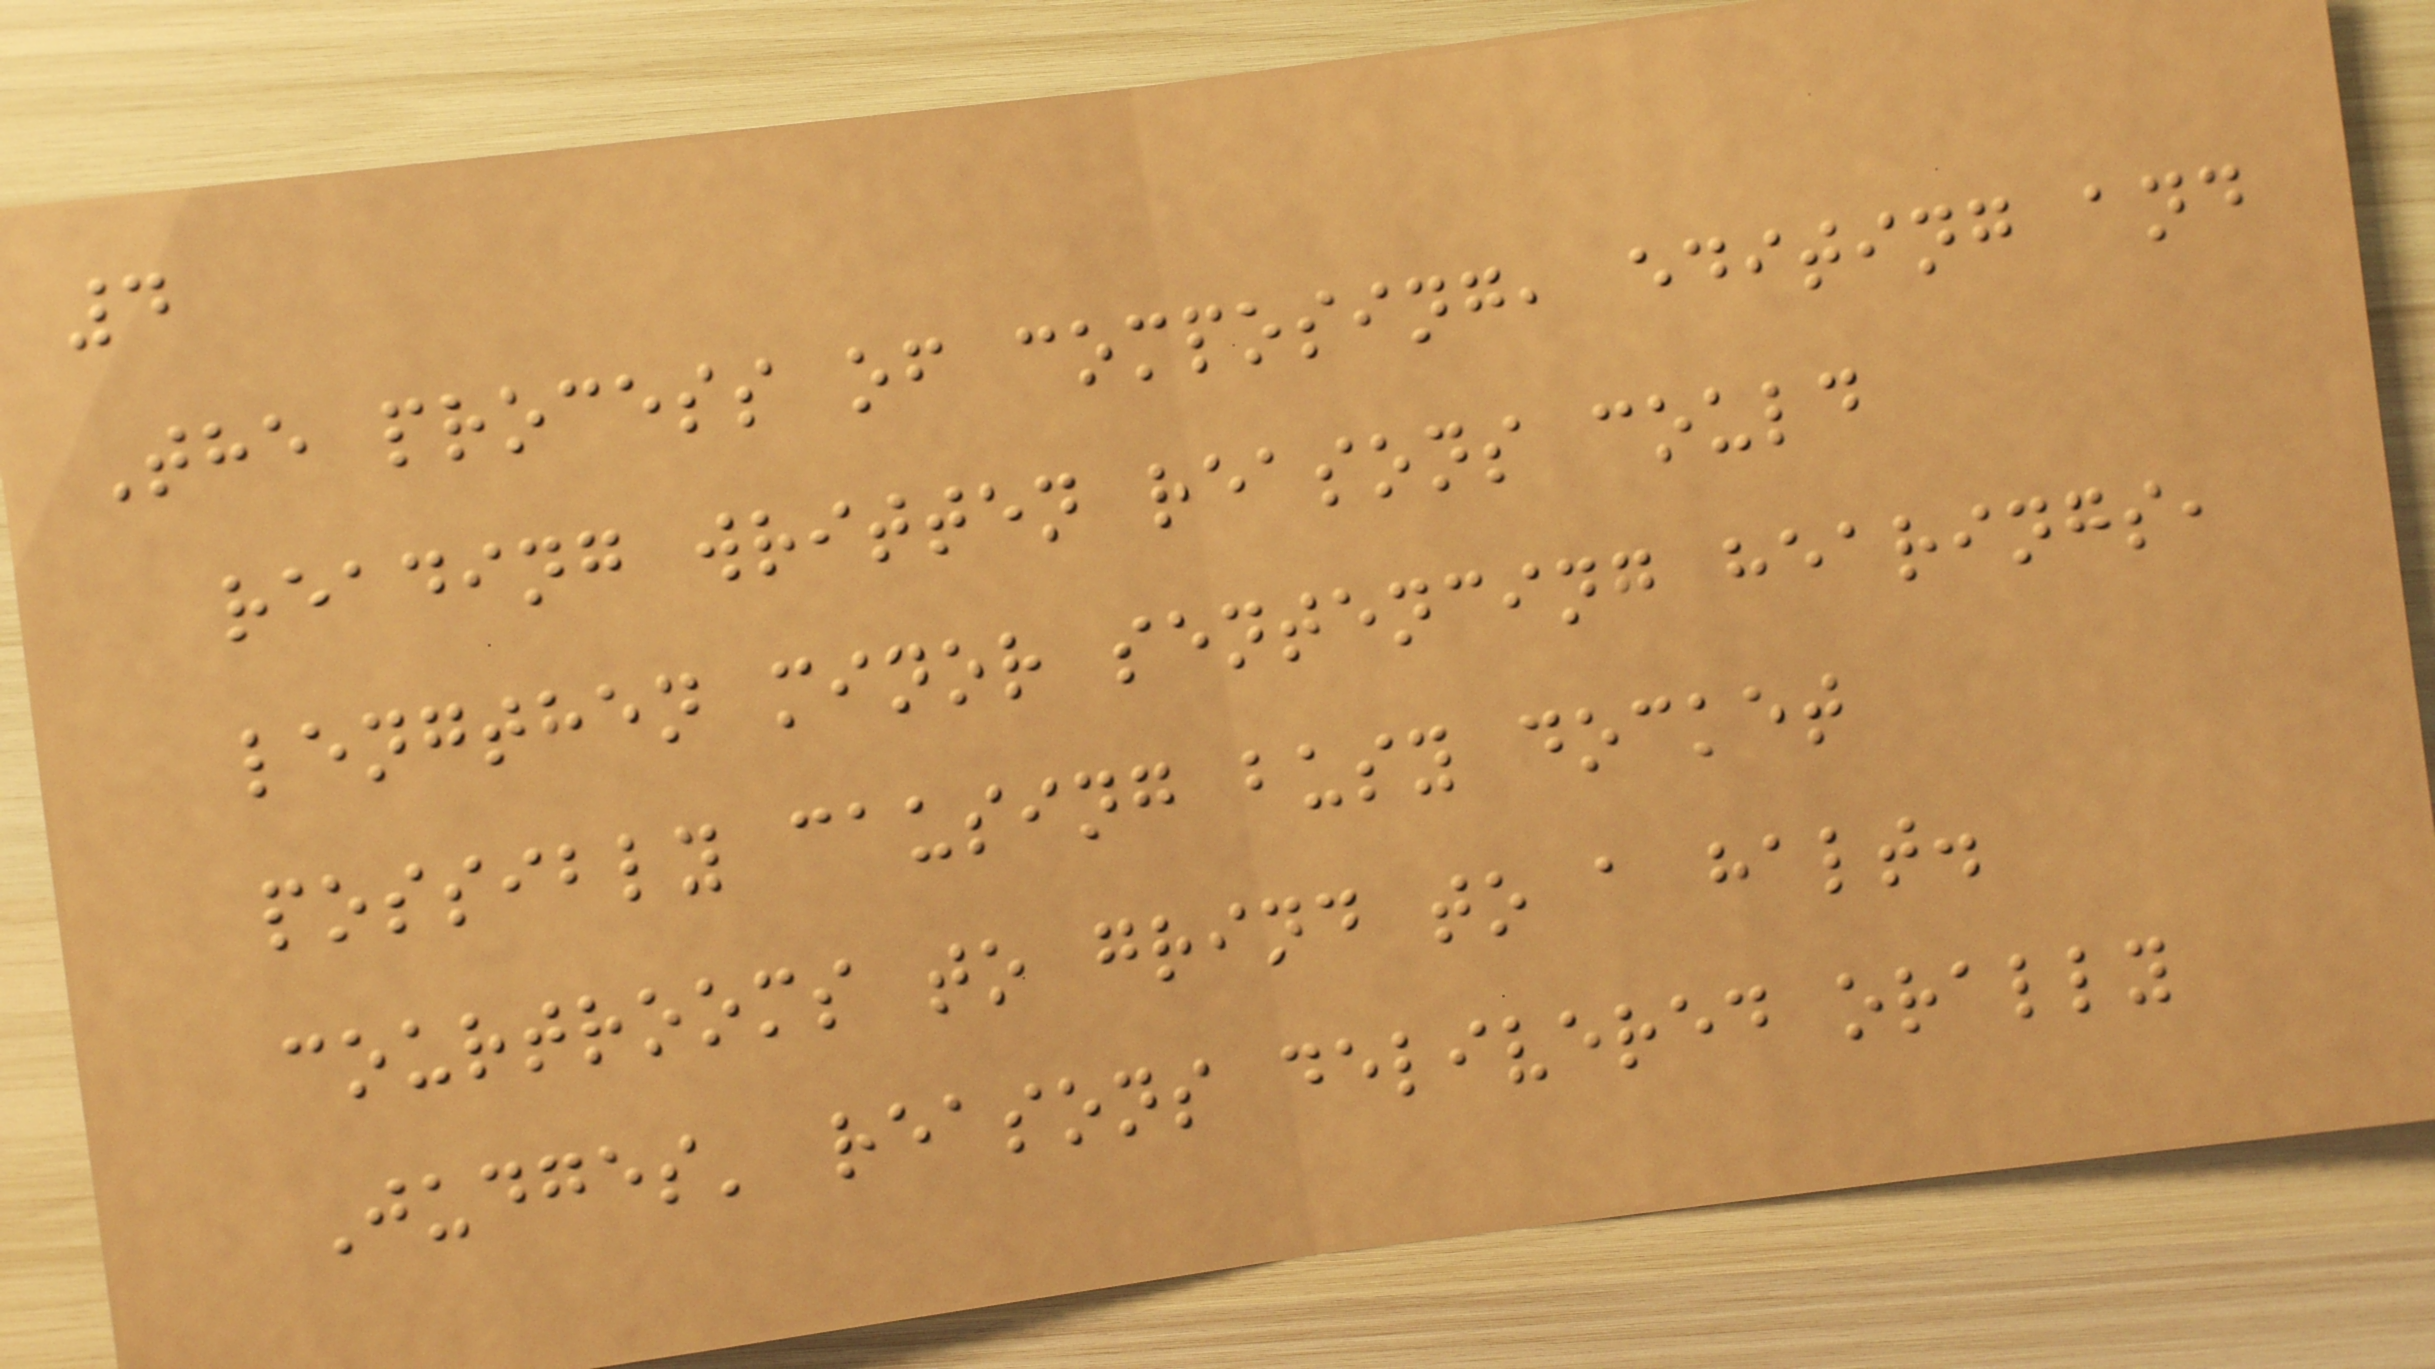4
The process of composing, editing and
reading written reasons could
lengthen minor sentencing hearings,
possibly causing busy docket
courtrooms to grind to a halt.
Judges' reasons delivered orally
